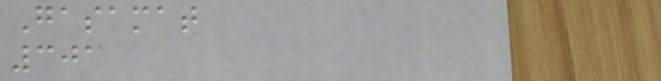Gasamat
301
